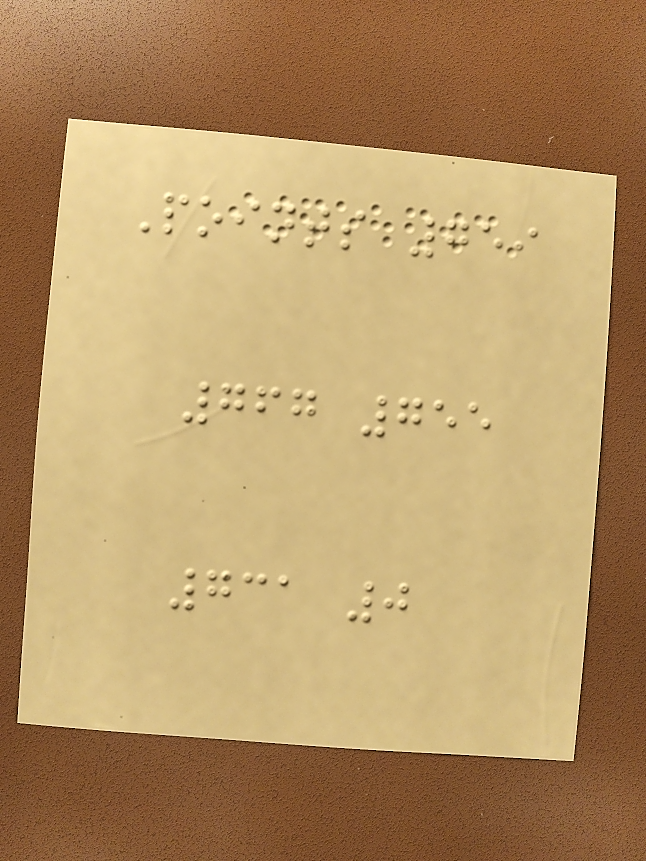Points 759
767 755
731 0
